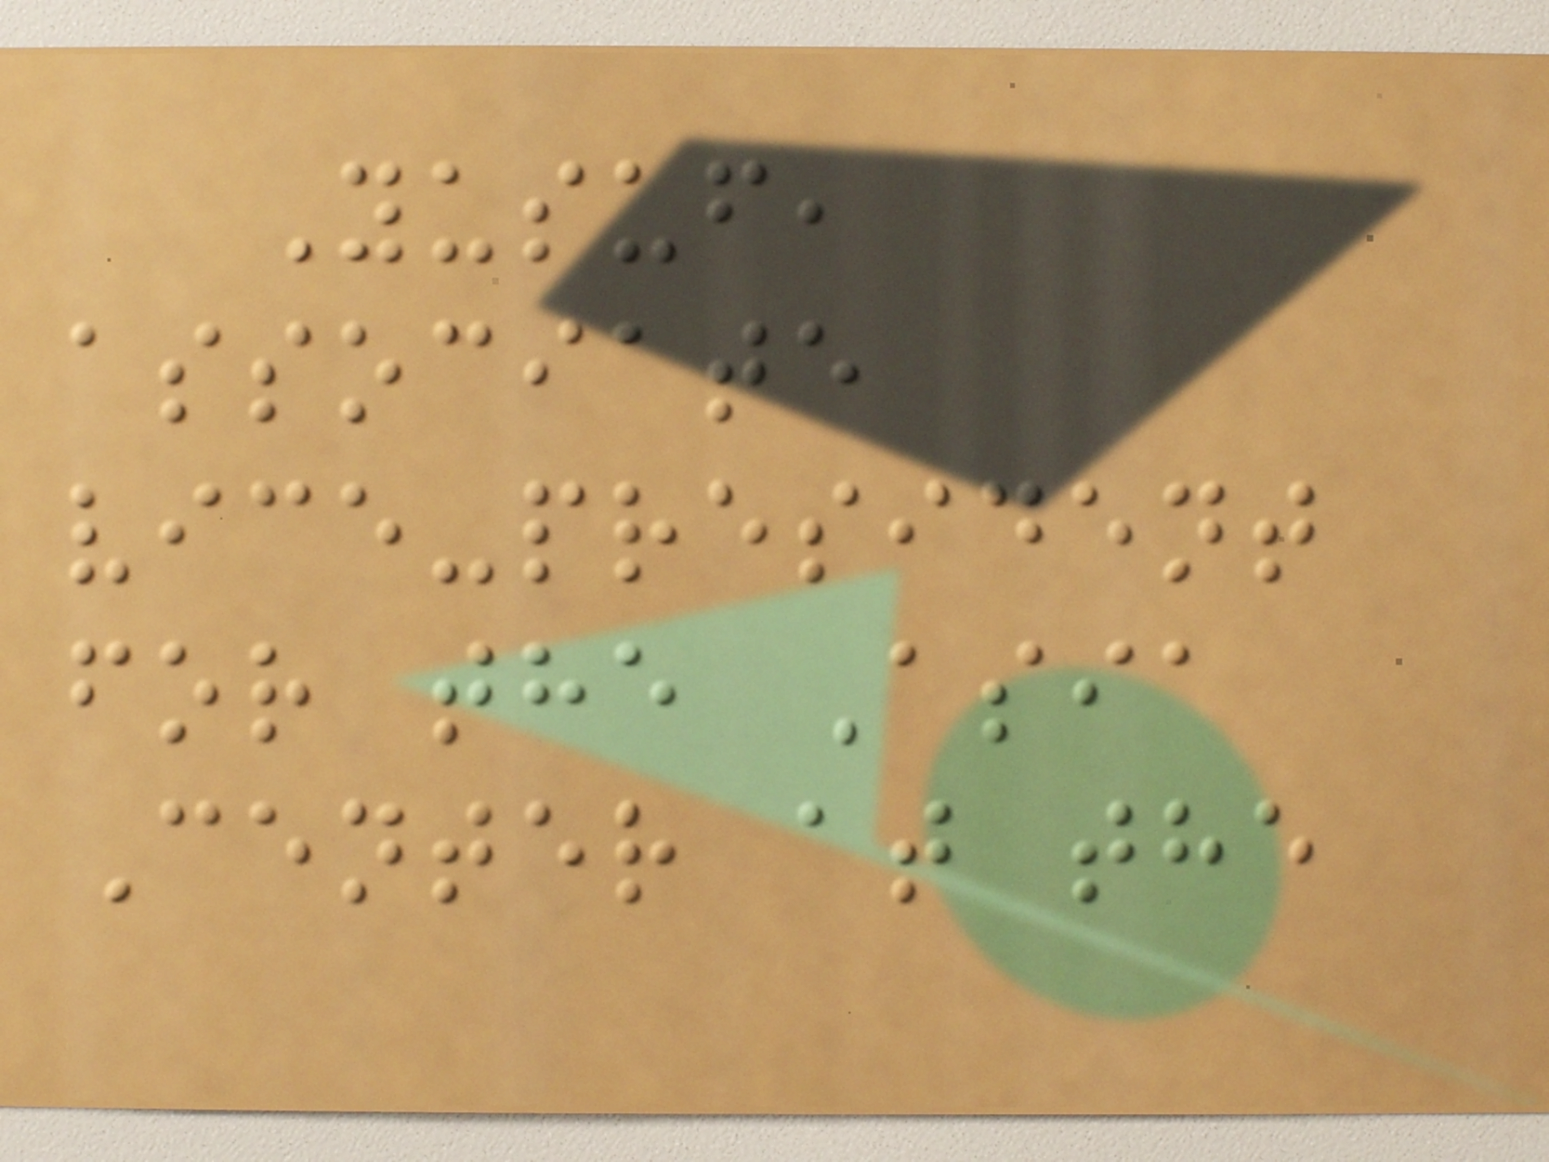Yusuf,
associate
vice-president
for the Asia
Center at the
